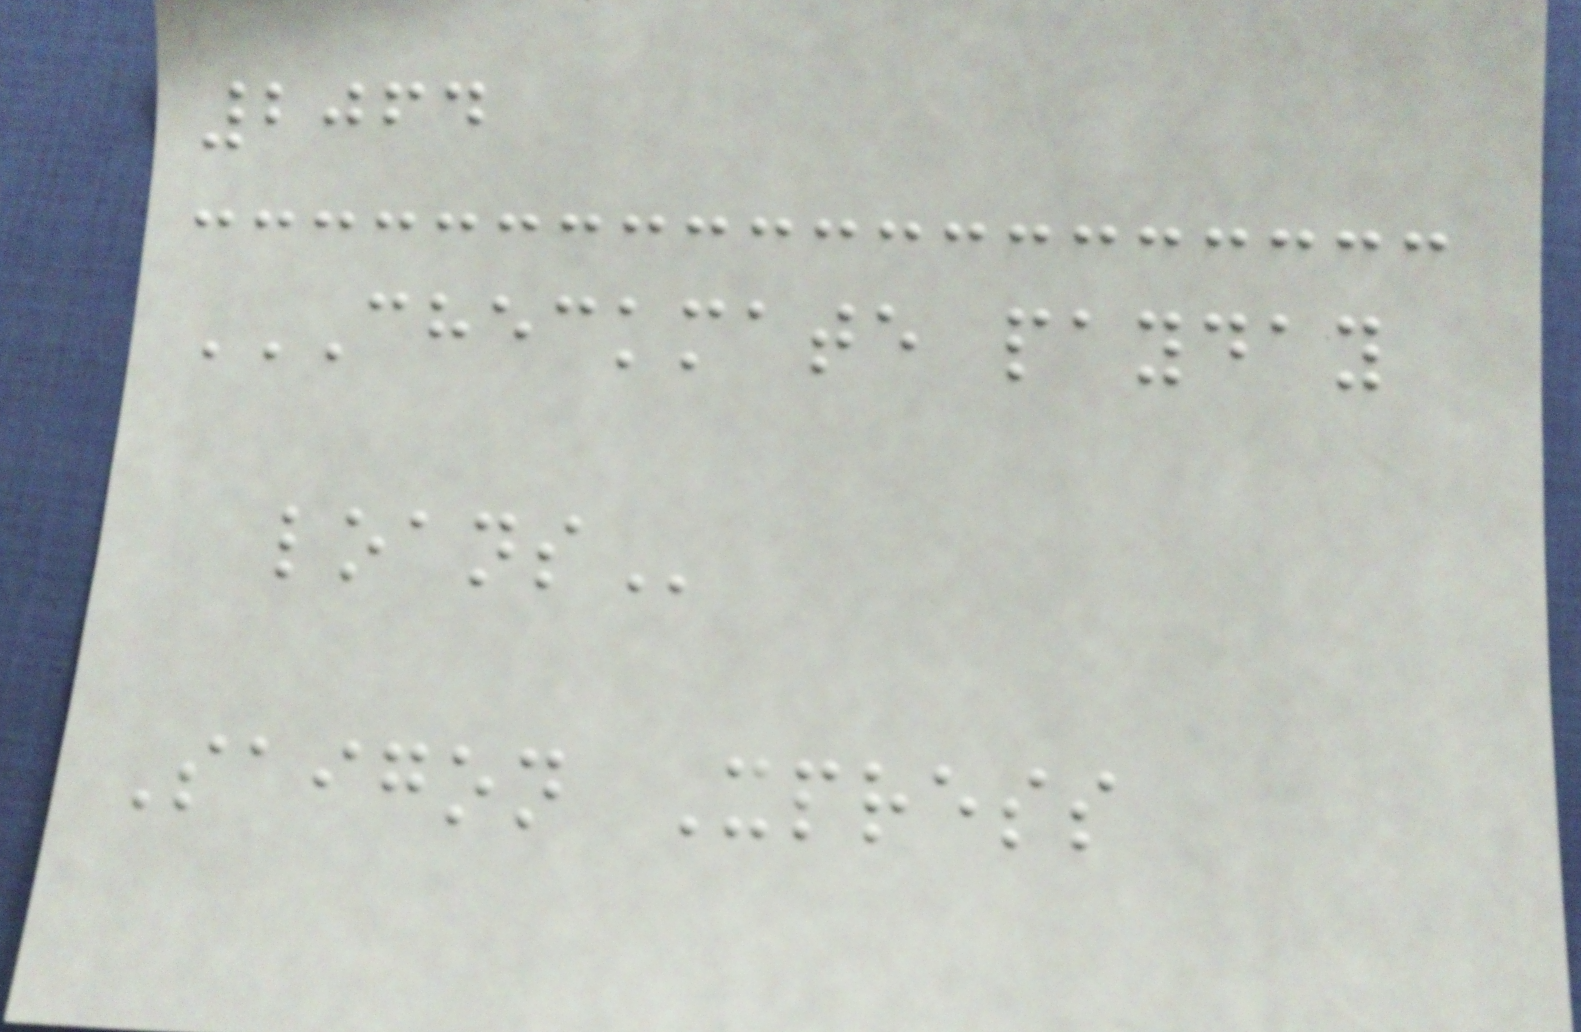2064
CHECKMATE PAYDAY
LOANS
Saigon Xpress
